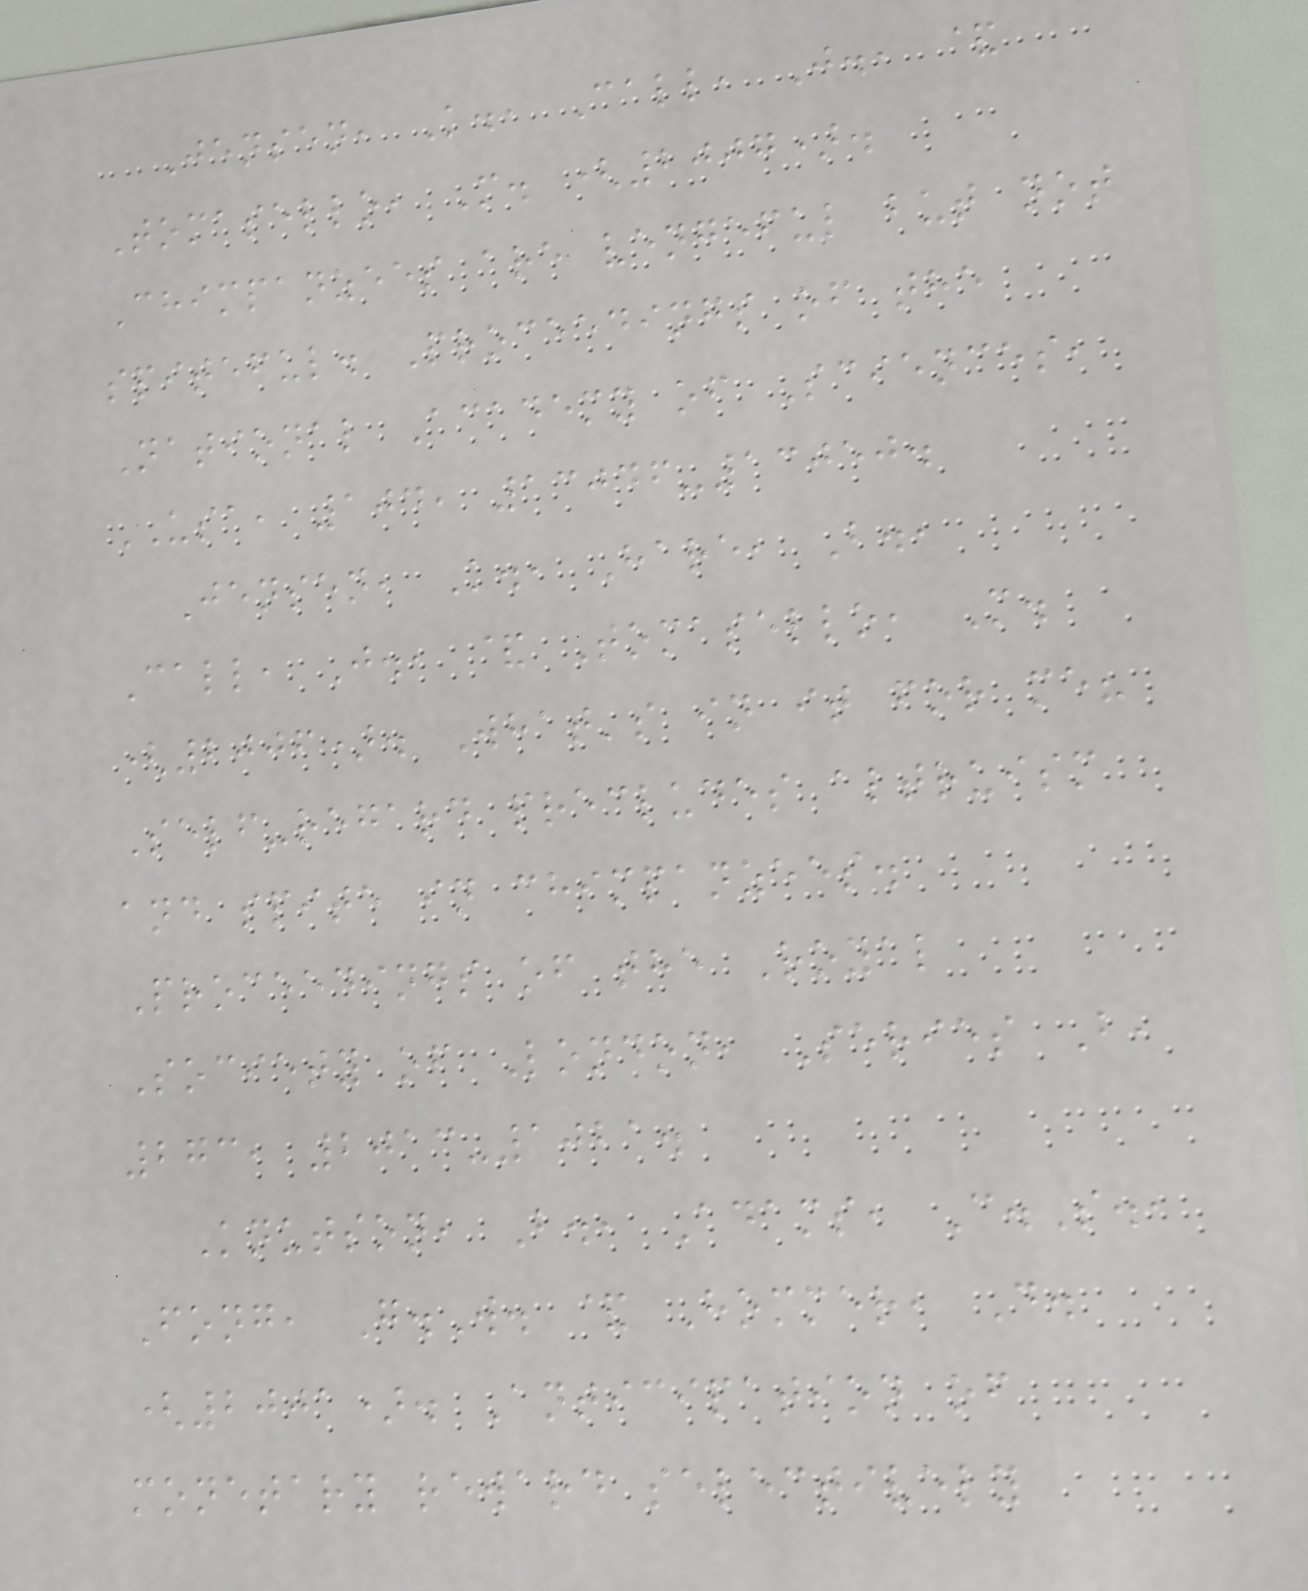Jensen, K., Call, J., &
Tomasello, M. (2007).
Chimpanzees are vengeful but not
spiteful. Proceedings of the
National Academy of Sciences,
USA, 104, 13046-13050.
Jensen, K., Hare, B.,
Call, J., & Tomasello, M.
(2006). What's in it for me?
Self-regard precludes altruism
and spite in chimpanzees.
Proceedings of the Royal
Society of London, Series B,
273, 2013-1021.
Knutson, B., Adams, C.S.,
Fong, G.W. & Hommer, D.
(2001). Anticipation of
monetary reward selectively
